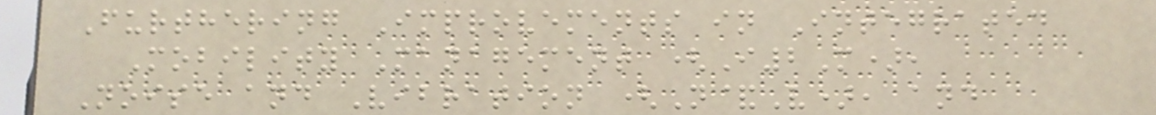Furthering Improvements in Integrated
Mobility Management (I2M),
Noise and Vibration (N&V), and
